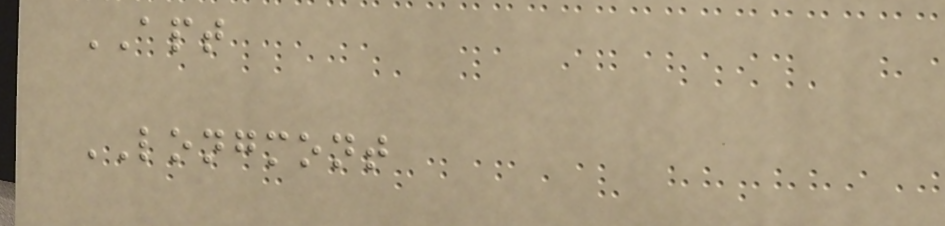APT
LONGMONT
